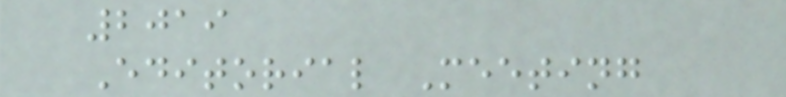2019
Editorial Meeting
